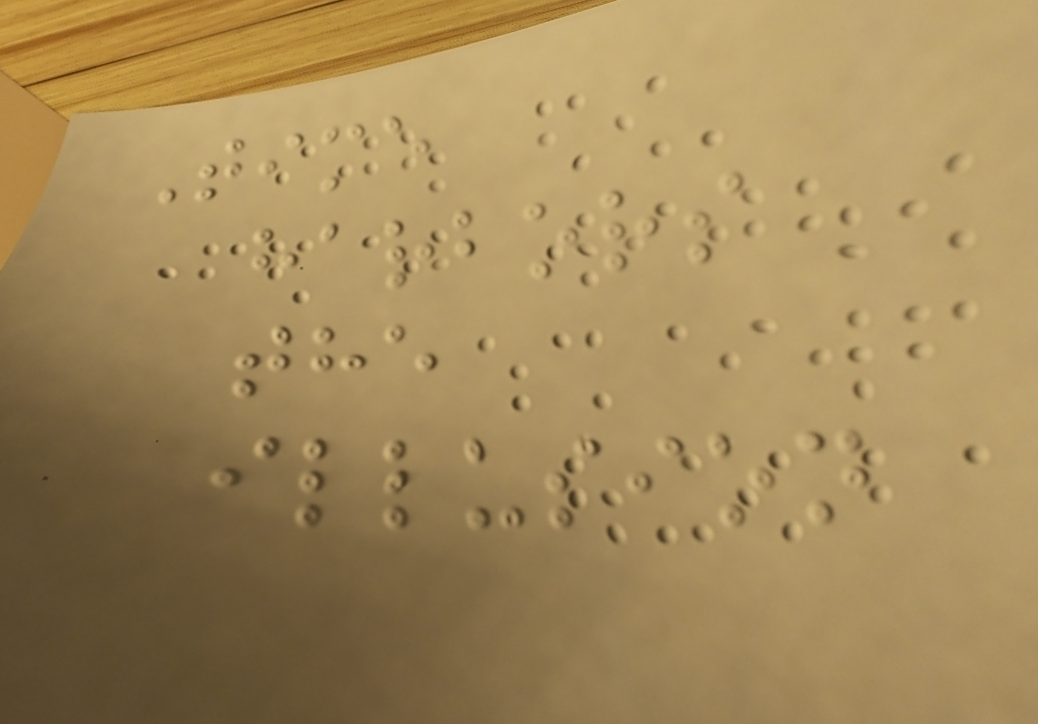Time
harbors
the
illusion
